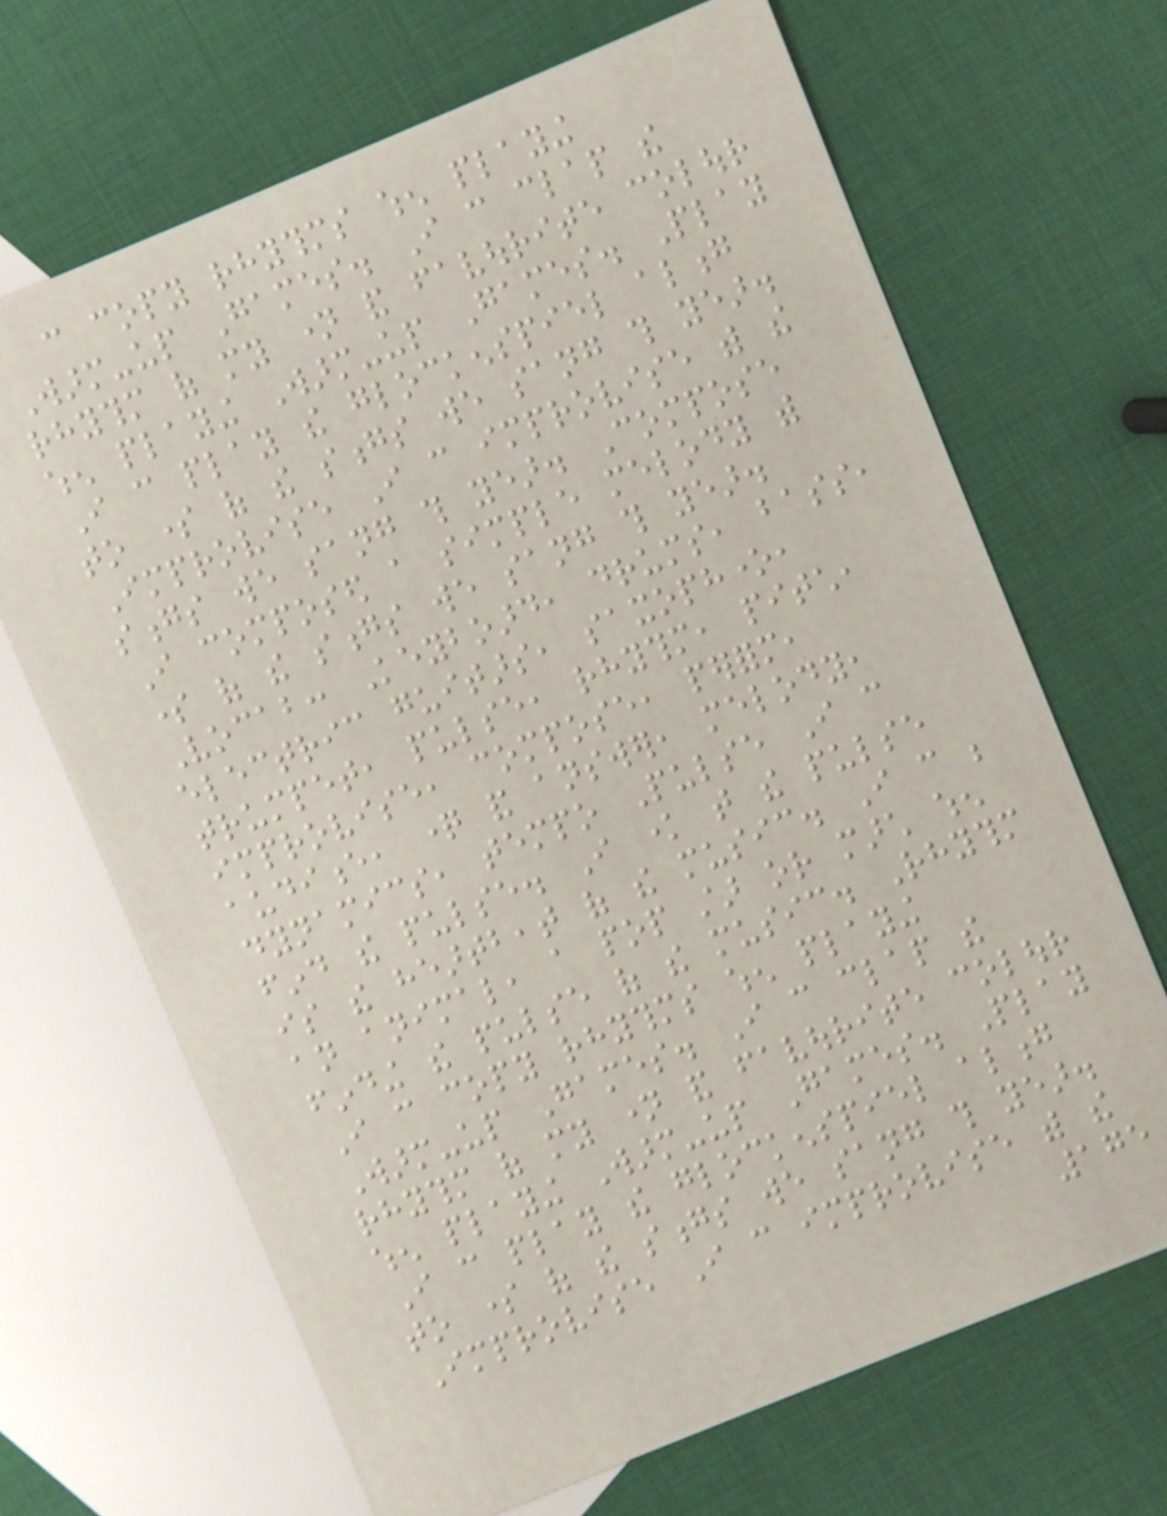can copy rhythms when playing
Warm-up Games. I can clap the
rhythm of my name and favourite colour
when playing Warm-up Games. Play
I can play the glockenspiel along
to some of the songs we sang this year.
Improvise I can improvise with the
songs we sang this year. Compose
I composed a simple melody with
some of the songs we sang this year.
Vocab: Keyboard, drums, bass,
electric guitars, saxophone,
trumpet, pulse, rhythm, pitch,
improvise, compose, perform,
audience, question and answer, melody,
dynamics, tempo Pulse I can
find the pulse. I know that the pulse
is the heartbeat of the music. I can be
an animal, a pop star or march when
finding the pulse of the music. Rhythm
I can copy rhythms when playing
Warm-up Games. I can clap the
rhythm of my name and favourite colour
when playing Warm-up Games. Play
I can play the glockenspiel along
to some of the songs we sang this year.
Improvise I can improvise with the
175
